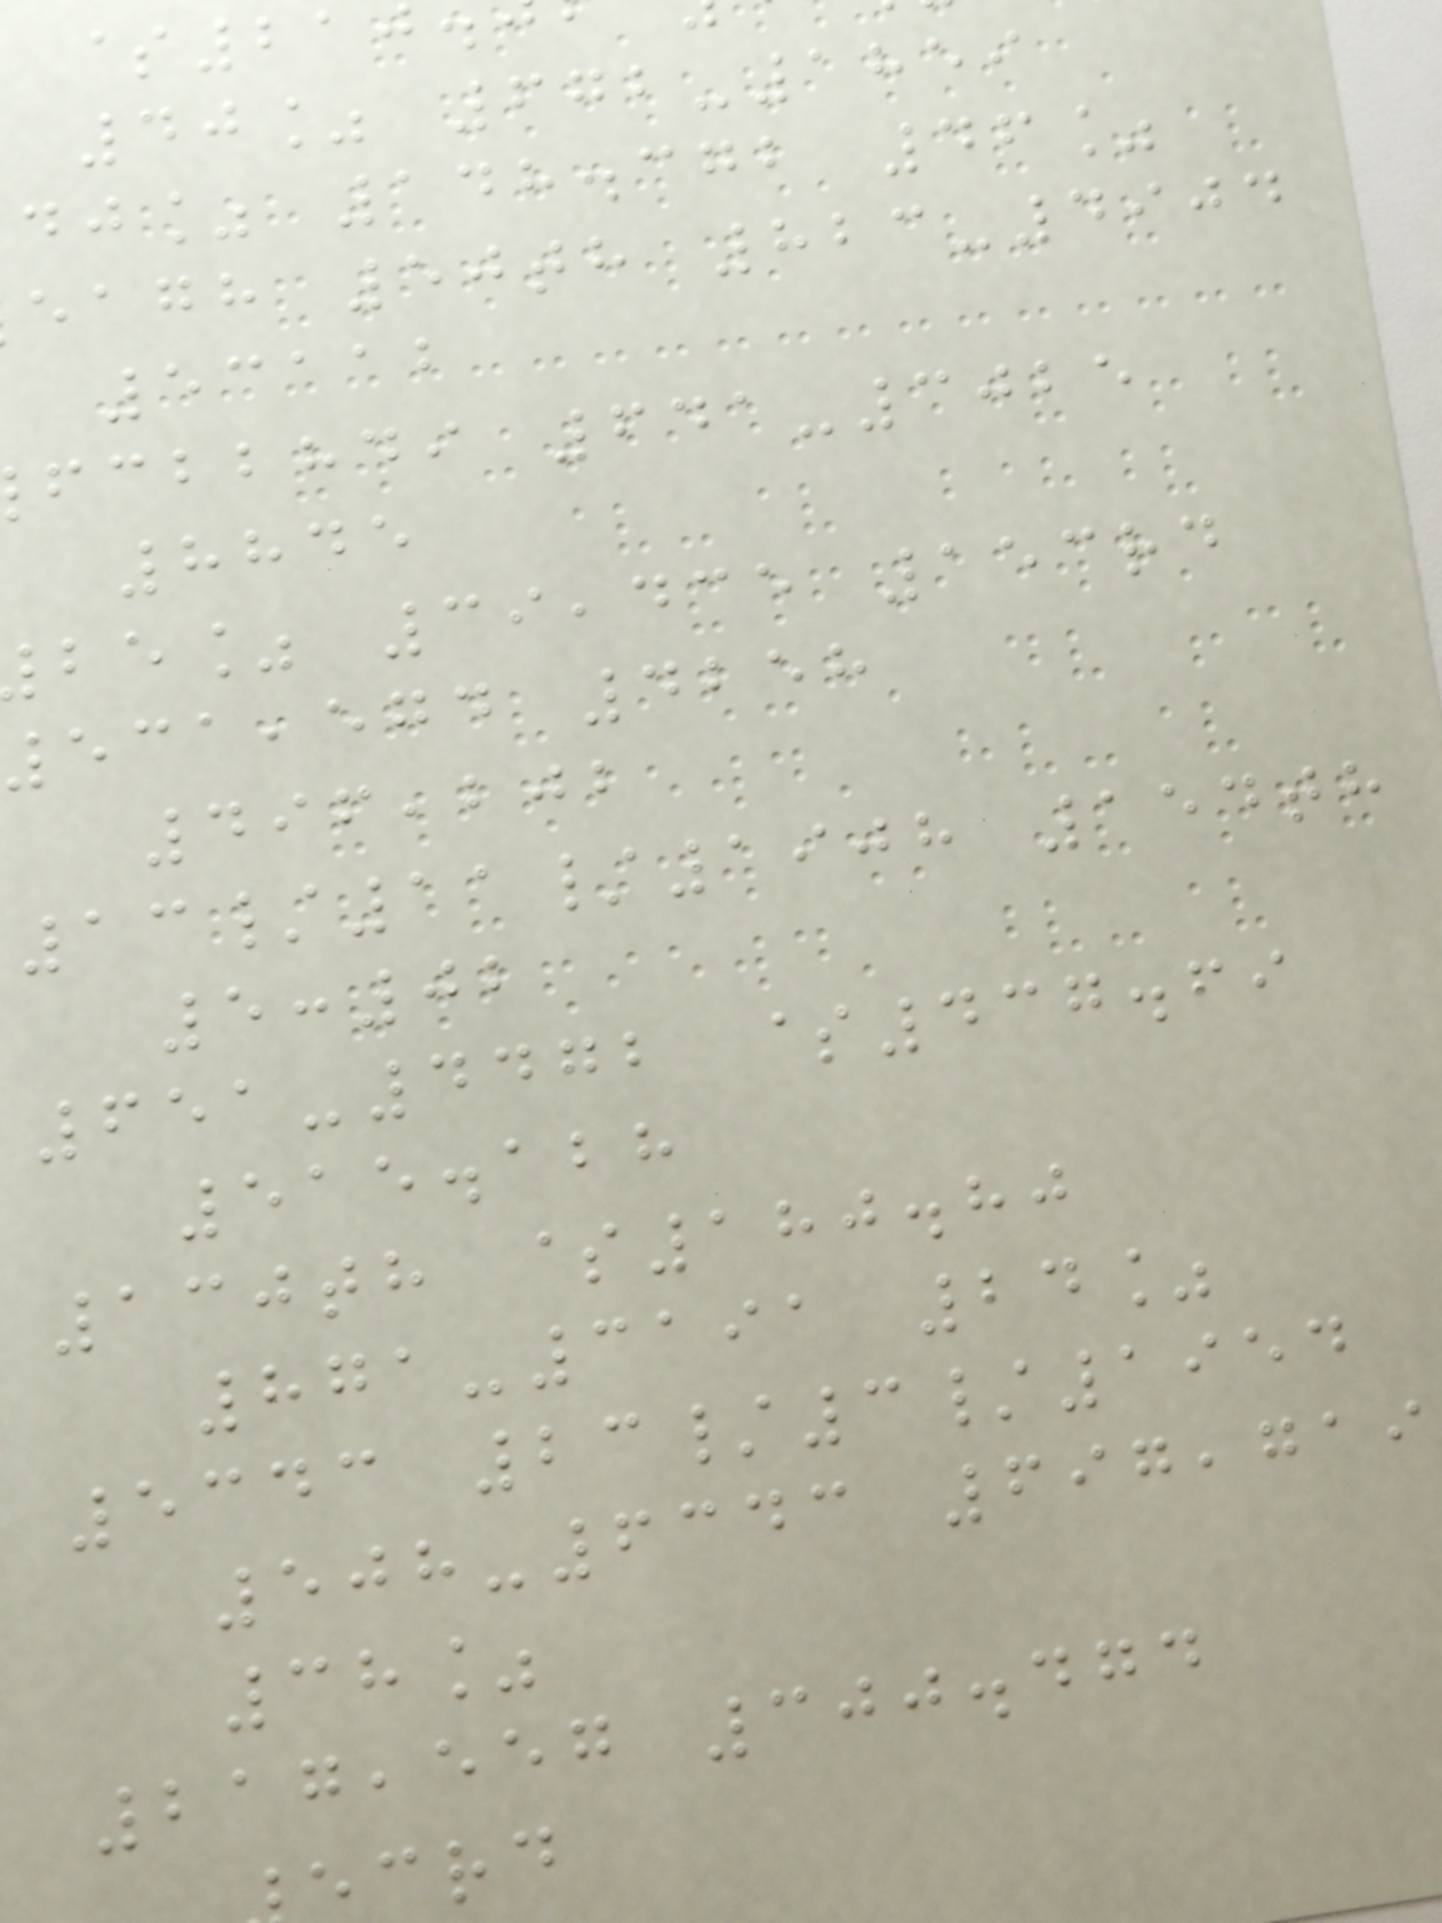$210
40% 672-1859
dj% 148.372 46%
eagh 50th 823-4904
53112
fcbbhdi 641-3025
8845
be% 39,435 153rd
531,574 4258
496,202
13/11/1908 154th
5:02
651-4472 $437.69
515.128
130th $180.80
871-3191 24%
5343 23/3/1954
508-6343 697,719
38%
217,557 300.474
